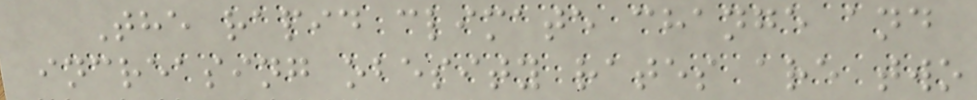The rapid climate change and
increasing obesity rates are two
